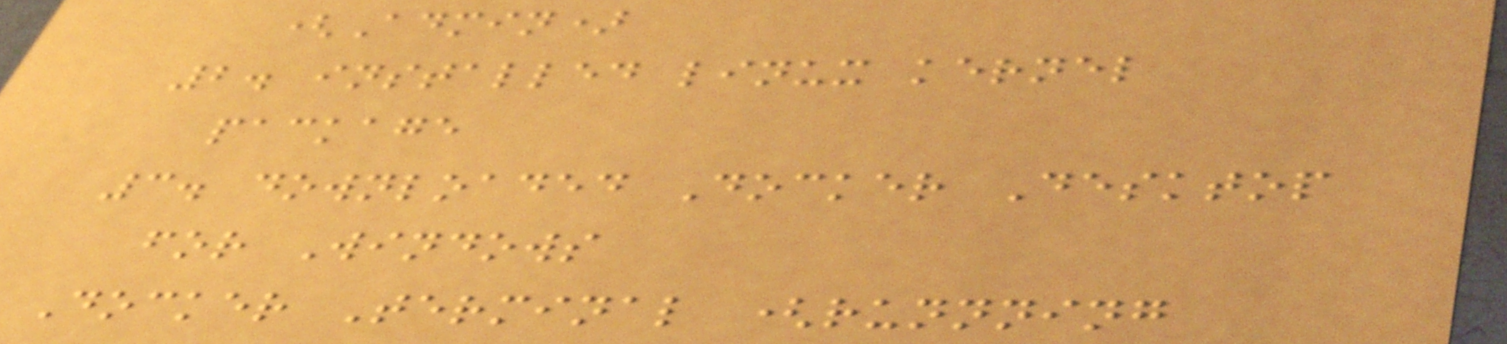(Admin)
2. installed linux kernel
package
3. downloaded Docker Desktop
for Windows
Docker Terminal (runnning
